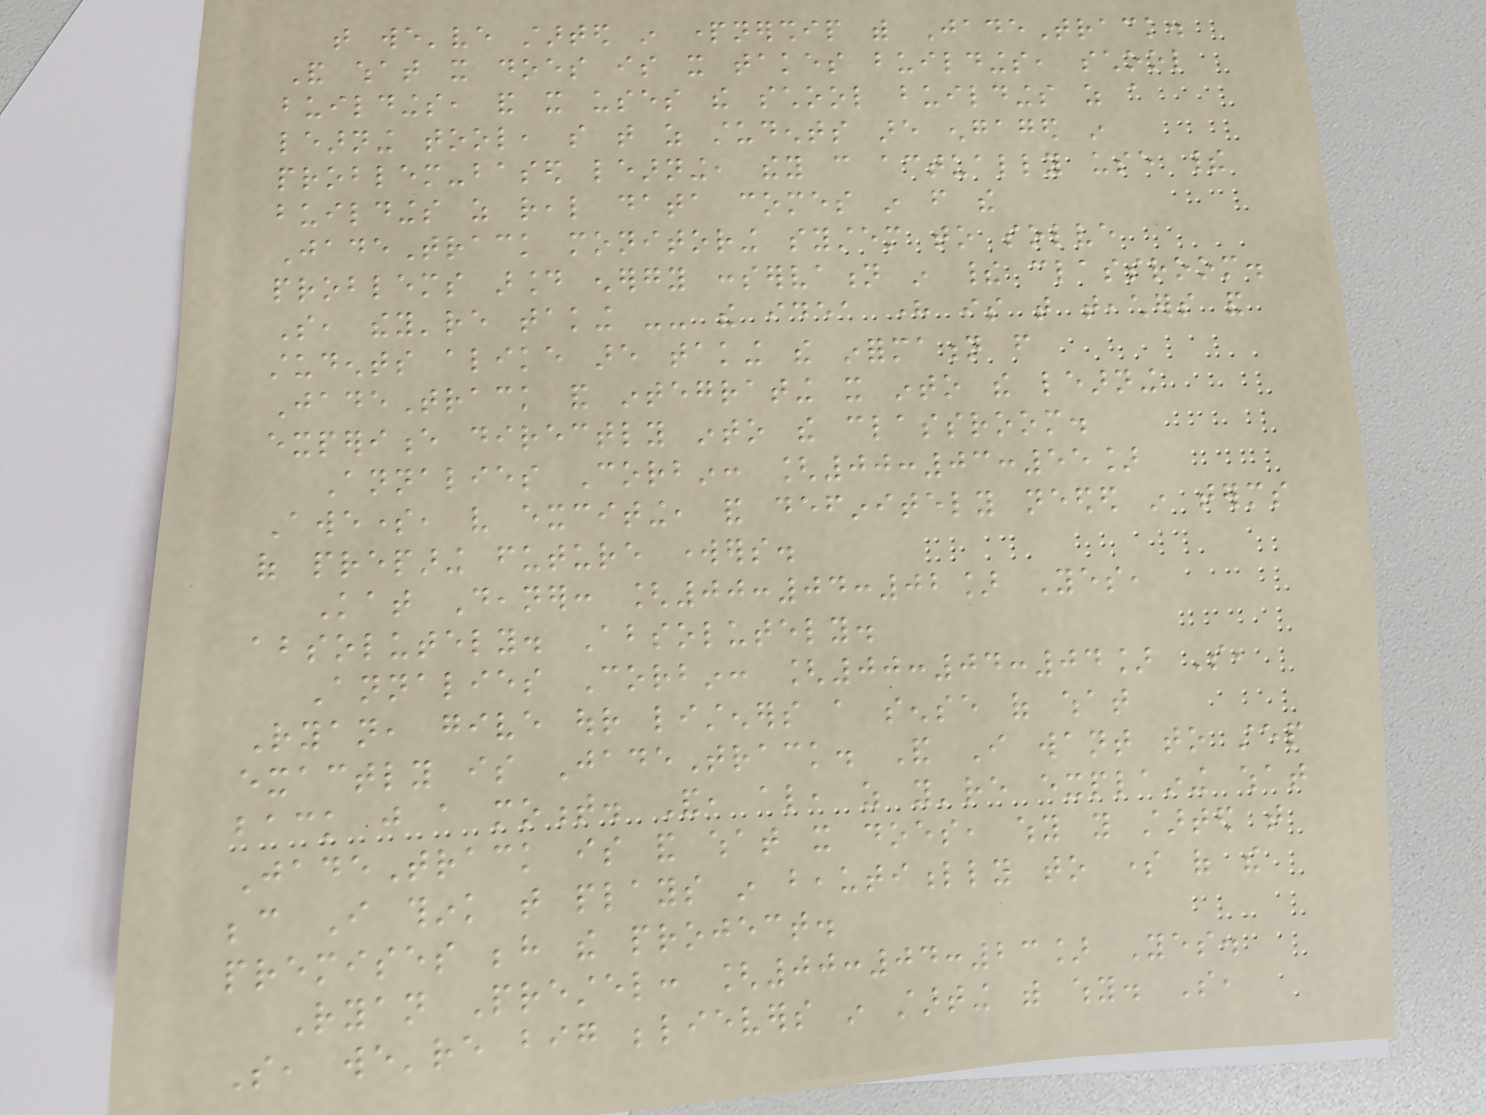that we've started in partnership with JadeTrack.
And what it does is it takes buildings, school
buildings, and it uses the school buildings as a
learning tool, so that as students are engaged in
problem-based learning, they can actually use their
buildings as real data comes in from the
JadeTrack monitoring system to solve
problems around energy conservation in their classroom.
So, they're taking -- the idea here is that teachers and
students alike are taking the information from
JadeTrack and integrating it into the learning
experience directly into the classroom.
Annalies Corbin: [00:03:55]
Awesome, very exciting, and definitely needed in terms
of preparing future workers.
Kat Deaner: [00:04:02] Yes,
absolutely. Absolutely.
Annalies Corbin: [00:04:04] So,
Ryan, give our listeners a sense of what
exactly is JadeTrack. And I want to step
back just a moment. And, also, as you're explaining what
JadeTrack is and what it does, why you started that
because I think that plays in beautifully to some of the
premises behind the project.
Ryan Prestel: [00:04:23] Yes.
So, we're big believers in starting with why. So,
